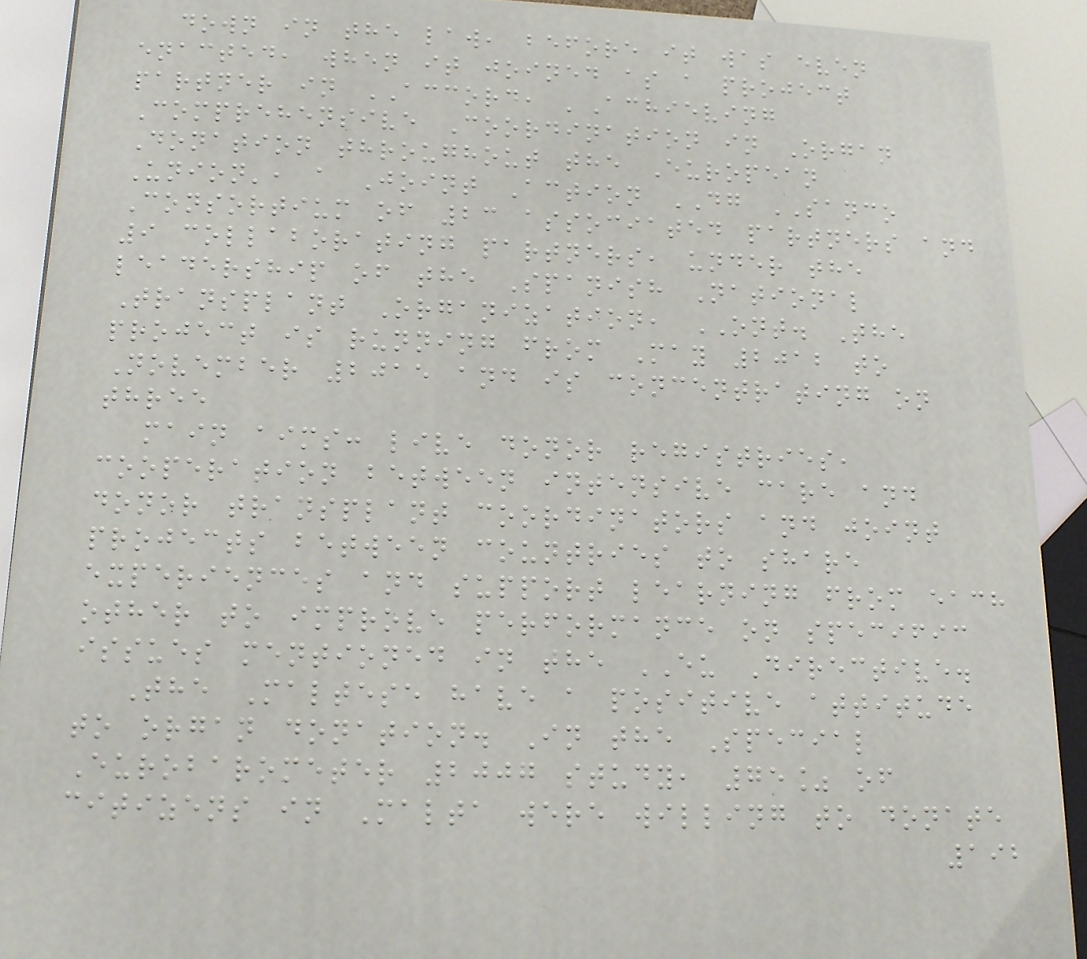down in the law, before it was even
enacted, when it joined as a project
partner in ACCORD, 'Achieving
Comprehensive Coordination in Organ
Donation throughout the European
Union', a Joint Action DG SANCO
Consortium of 23 associated partners and
9 collaborating partners, under the
leadership of the Spanish National
Transplant Organization, ONT. The
project is running from May 2012 to
November 2015 and is concentrating on
three
main aims: live donor registries,
cooperation between intensive care and
donor transplant coordinators and joint
projects between countries to share
experiences and support learning from each
other to improve performance on specific
issues mentioned in the EU Directive.
The Maltese have a positive attitude
to organ donation. In the Special
Eurobarometer 2007 study, 75% of
citizens in Malta were willing to donate
192
